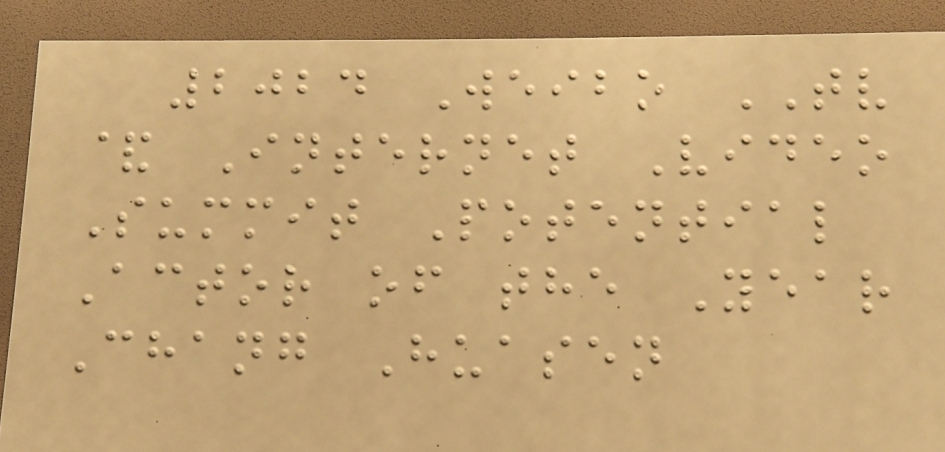2024 Weibo TV
& Internet Video
Summit Potential
Actor of the Year
Chang Huasen
